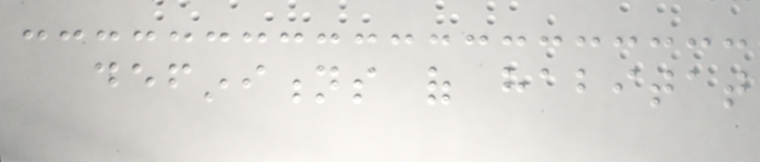definitions of habitat
